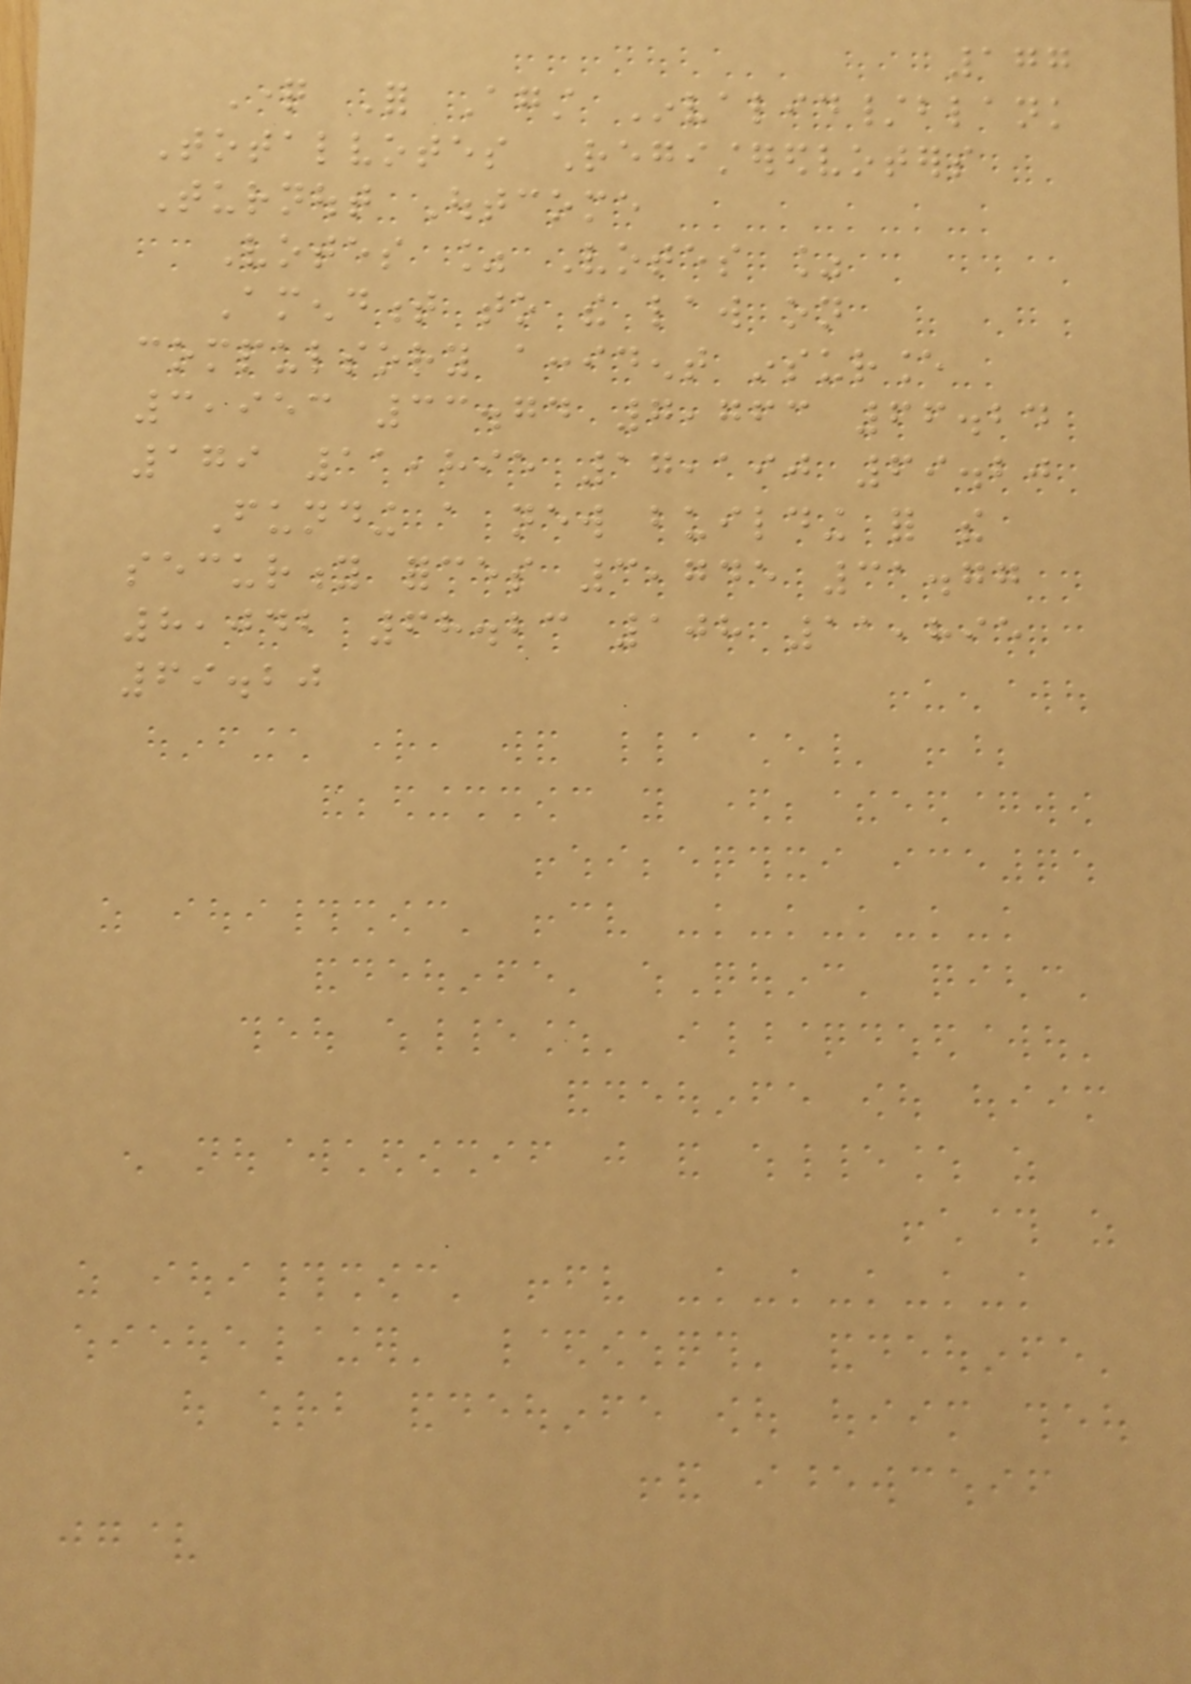177
Question For Against Invalid/blank
Totalvotes Registeredvoters
Turnout Outcome
Votes % Votes %
Amendment to the law on
compulsory accident insurance
3,953 33.74 7,763 66.24
179 11,895 17,190 69.20
Funding a new building for the
security forces 3,745 31.77
8,042 68.23 108 11,895
69.20
